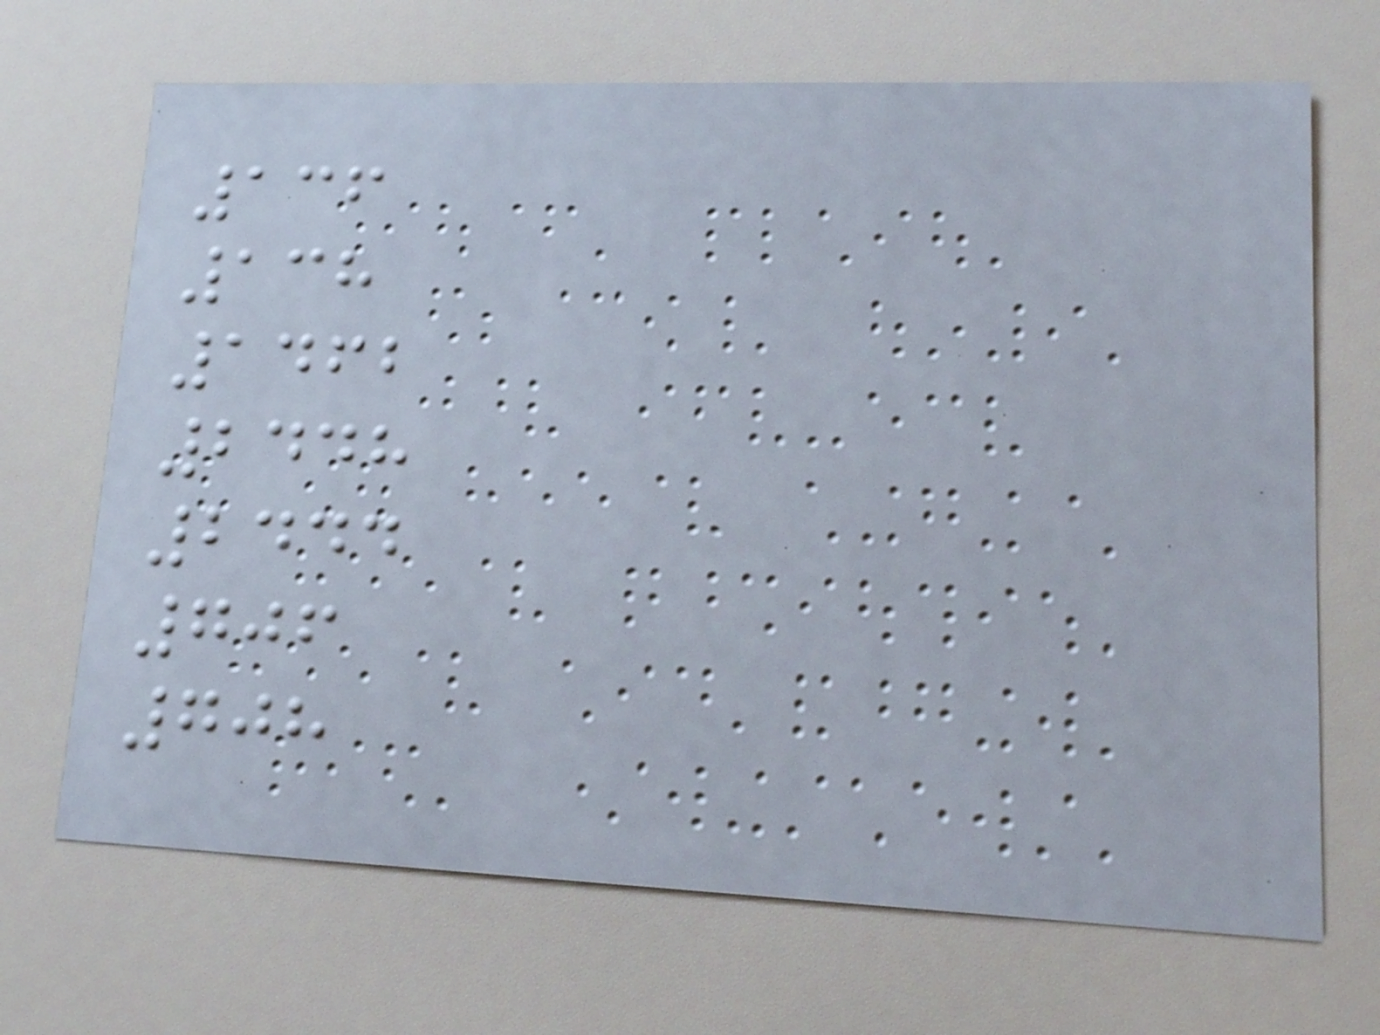136
138
1462
2448
2444
706
708
